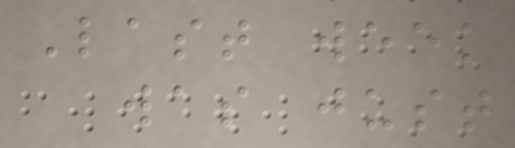Last week
was just
